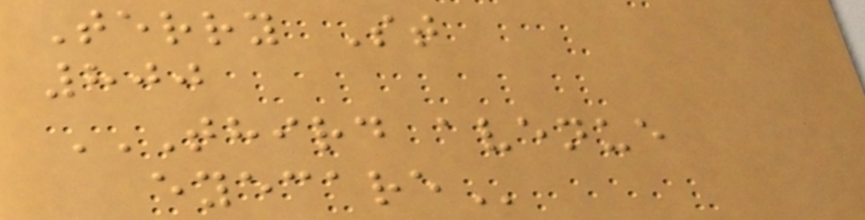Terry St
800
THIRD AVENUE
EYECARE
